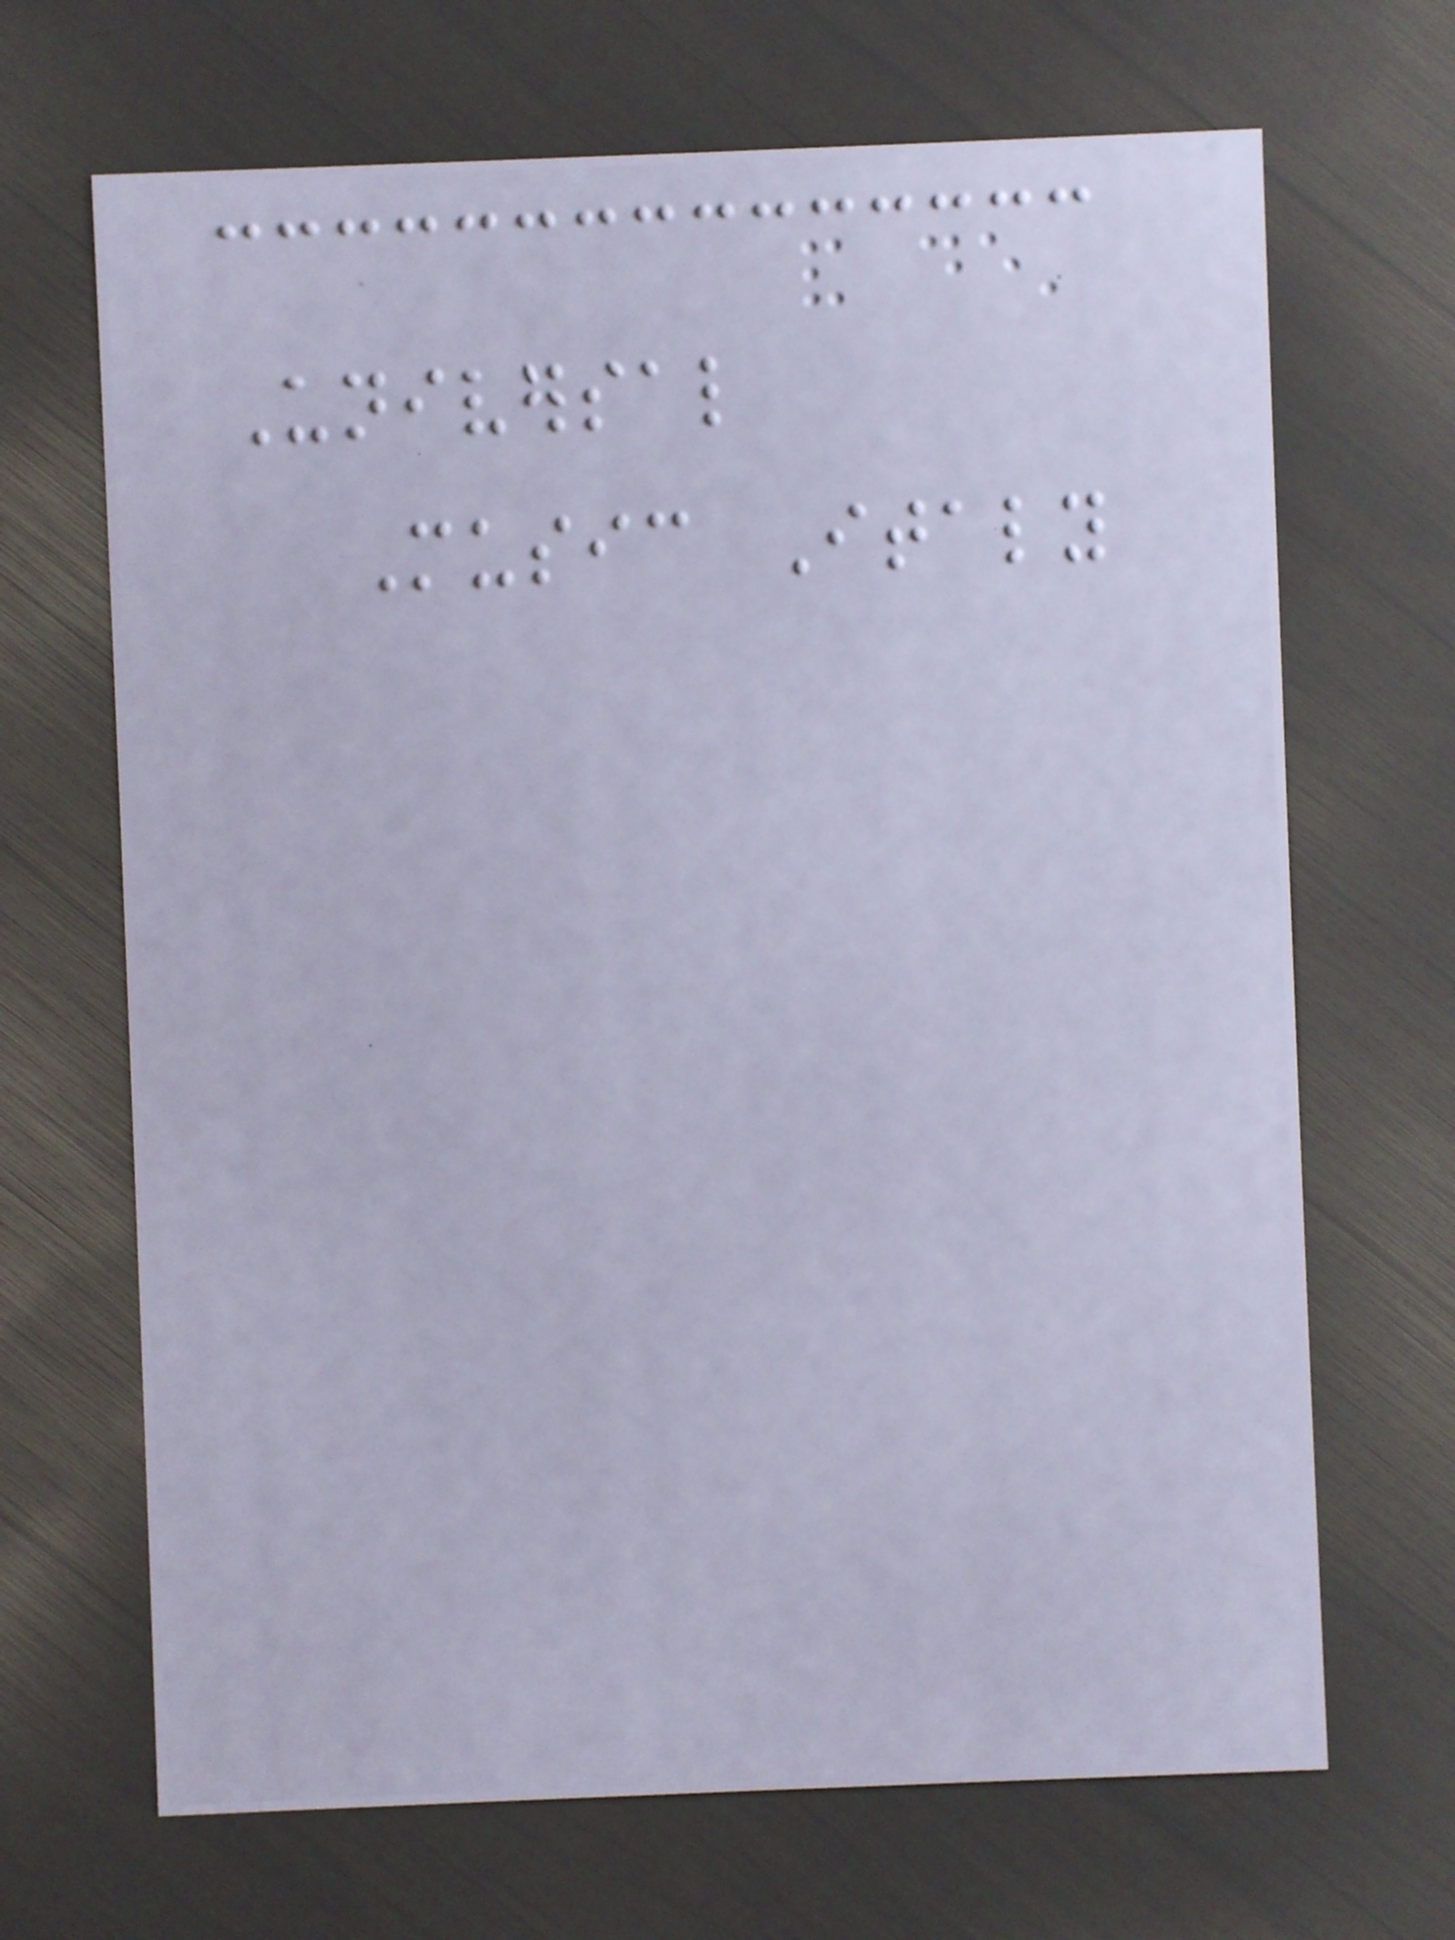Universal
Music Italy
